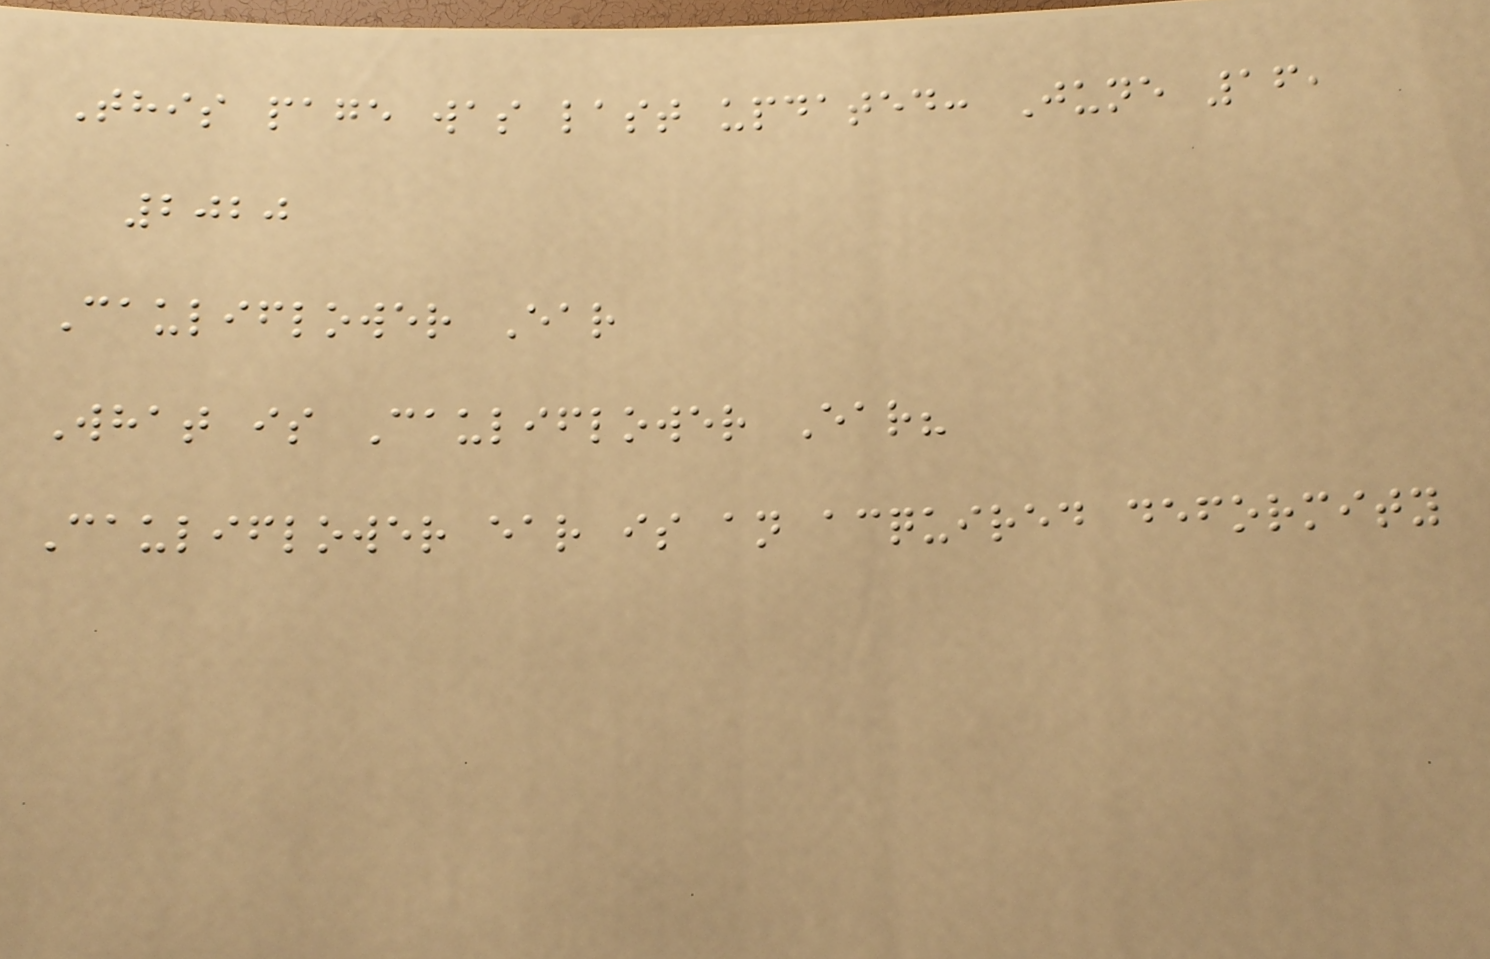This page was last updated: June 16,
2020
Cauliflower Ear
What is Cauliflower Ear?
Cauliflower ear is an acquired deformity
